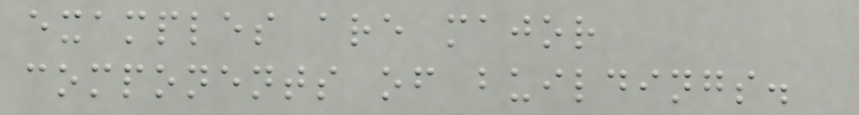examples are major
components of buildings.
